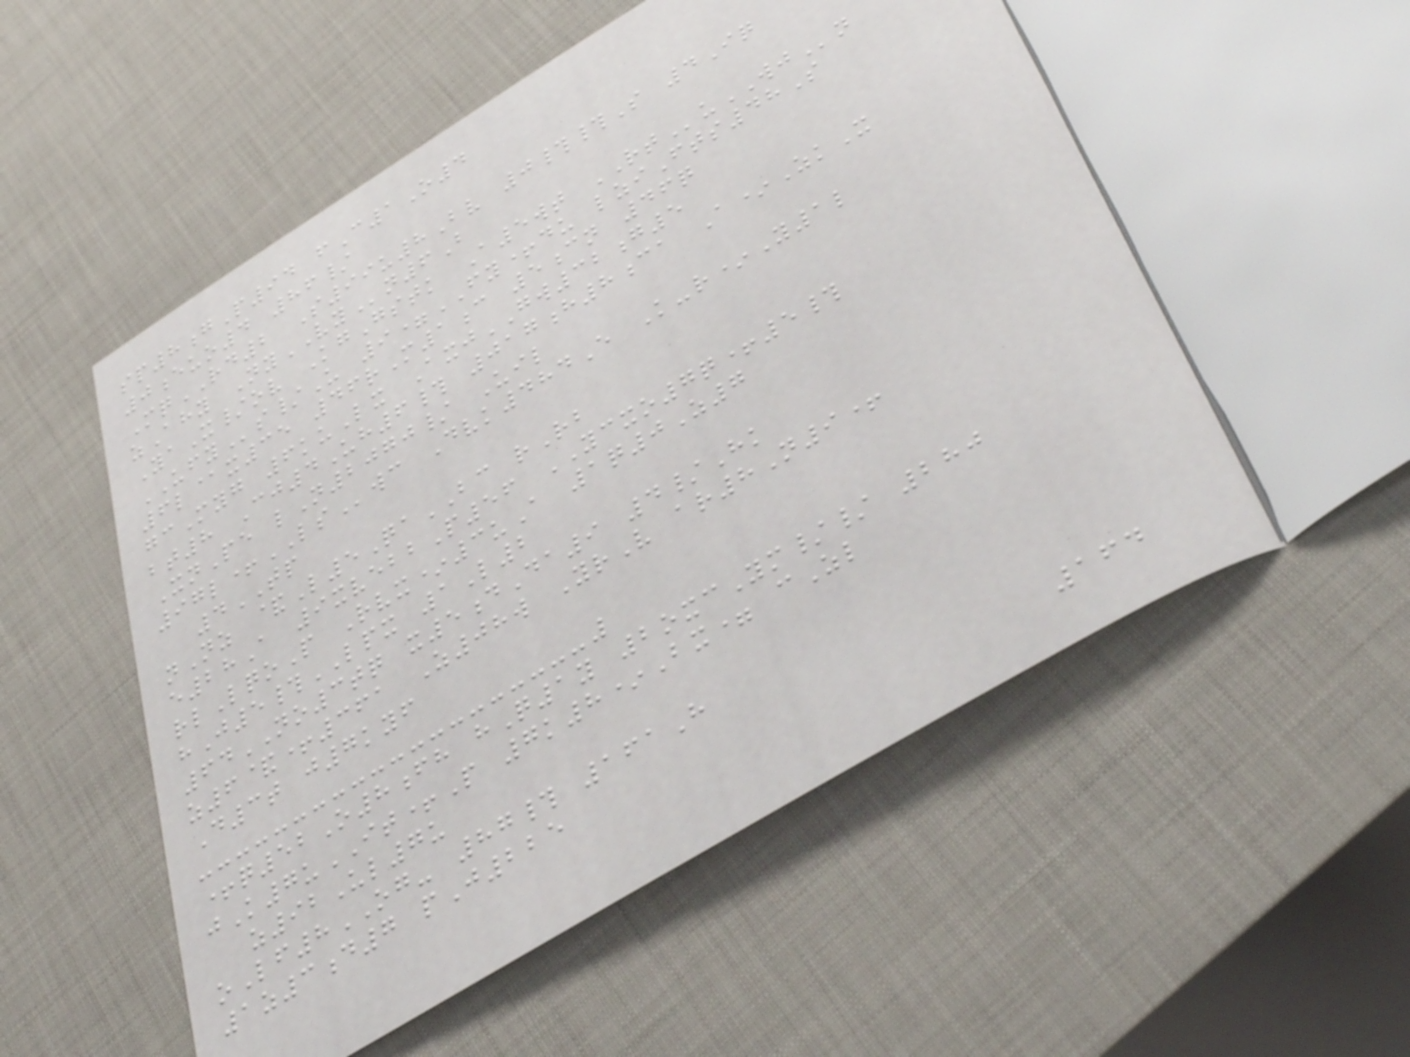sp8gP94 fC1O4
0euo4 86/
MqRD2 S99u8Bv 0##S 4Iq
zAhy NyVYn6B
YaX/ov KgGstk A5wt RTuWJn
UFYs/U 9=FY+du lziFts48S
6l@x35 46rM1c 5cn 46q
gcMyg 6kuLx AxjGW32g5
bt8 Cj4Uh6# 017h8ca A*ZkX
XnPe lN2070/ Uil
97l+LSwc Dvk484E K-r*Y1l
4TP
nNz &L5QaBC rRb
e28A 9xvebbP56 YCXO7q+5#
rlLqoP Rvx*3uA 1q0Z7
hJ5#LPX 1L2
64NO3tq x5dDa9 4/Hk
z6&+361 Z08w YrV ar8N9+
D3t j7kyf
+q52O8fh hQ1y 2oxcYm// 280
jK7uIT+P 7k8*Bx= cZl
z92Ul7u
oLf8OG- 87# 161H
1z3d7 pJ225
164
